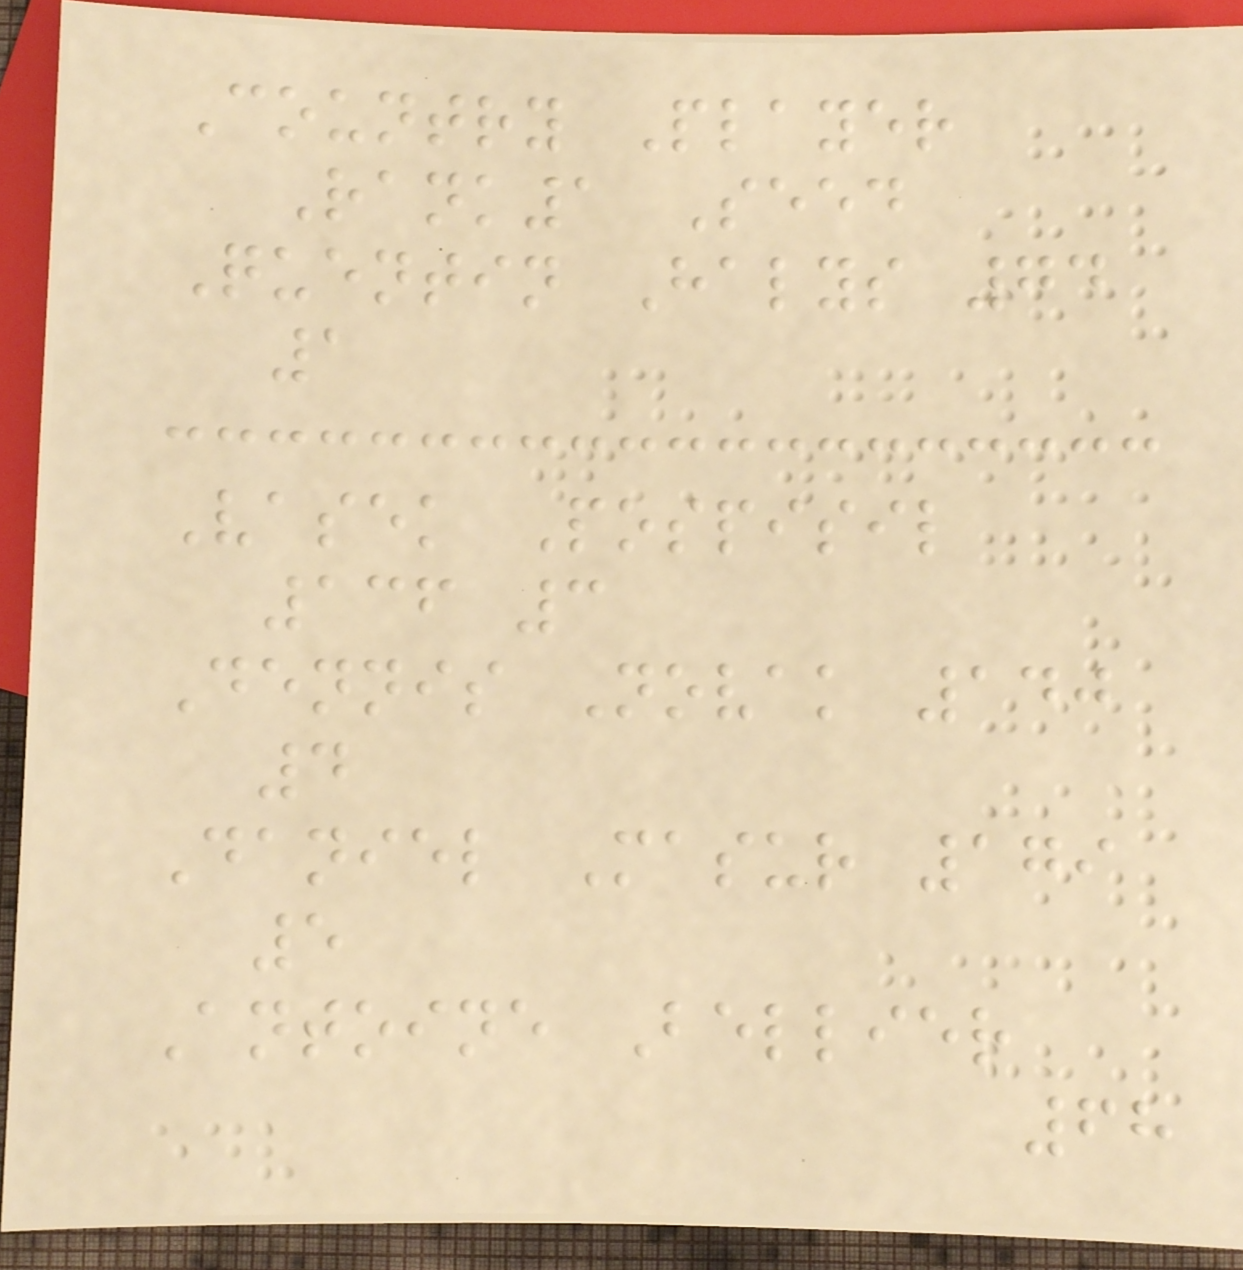Country Player
Rank1 Seed
Quentin Halys 74
1
Vasek Pospisil
136 3
Dennis Novak 140
4
Daniel Masur 179
5
Antoine Bellier
68
